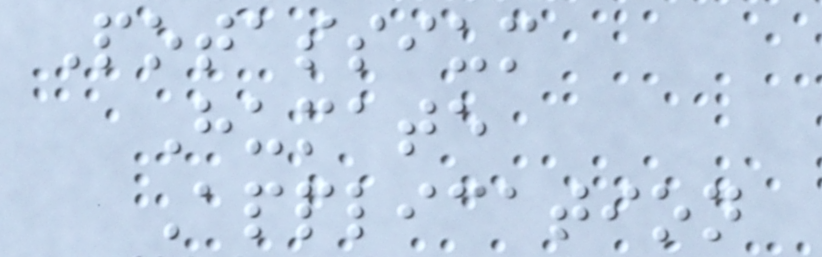Potassium
Humate
Application
